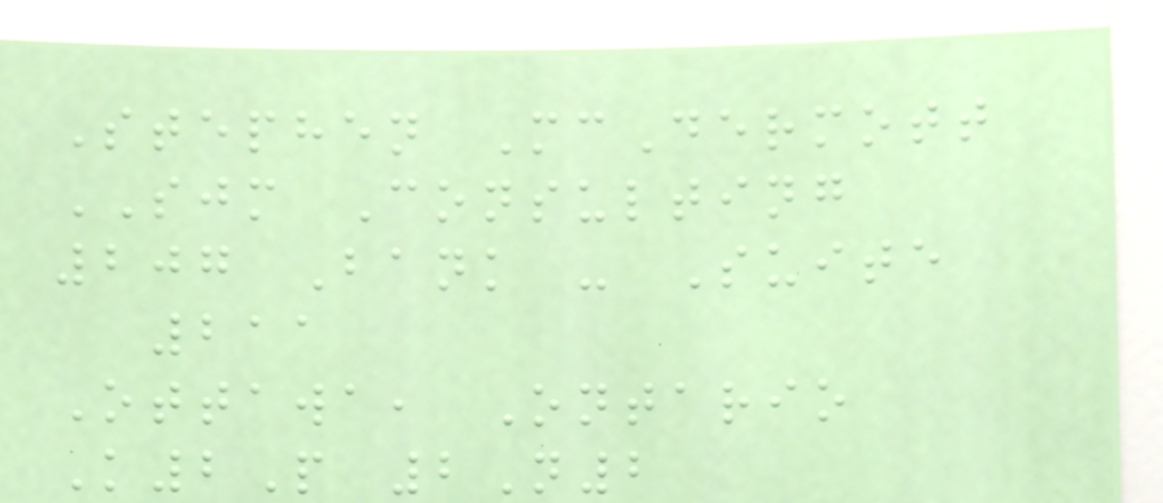Stephen McDermott
SJM Consulting
207 Bank - Suite
211
Ottawa, Ontario
K2P 2N2
